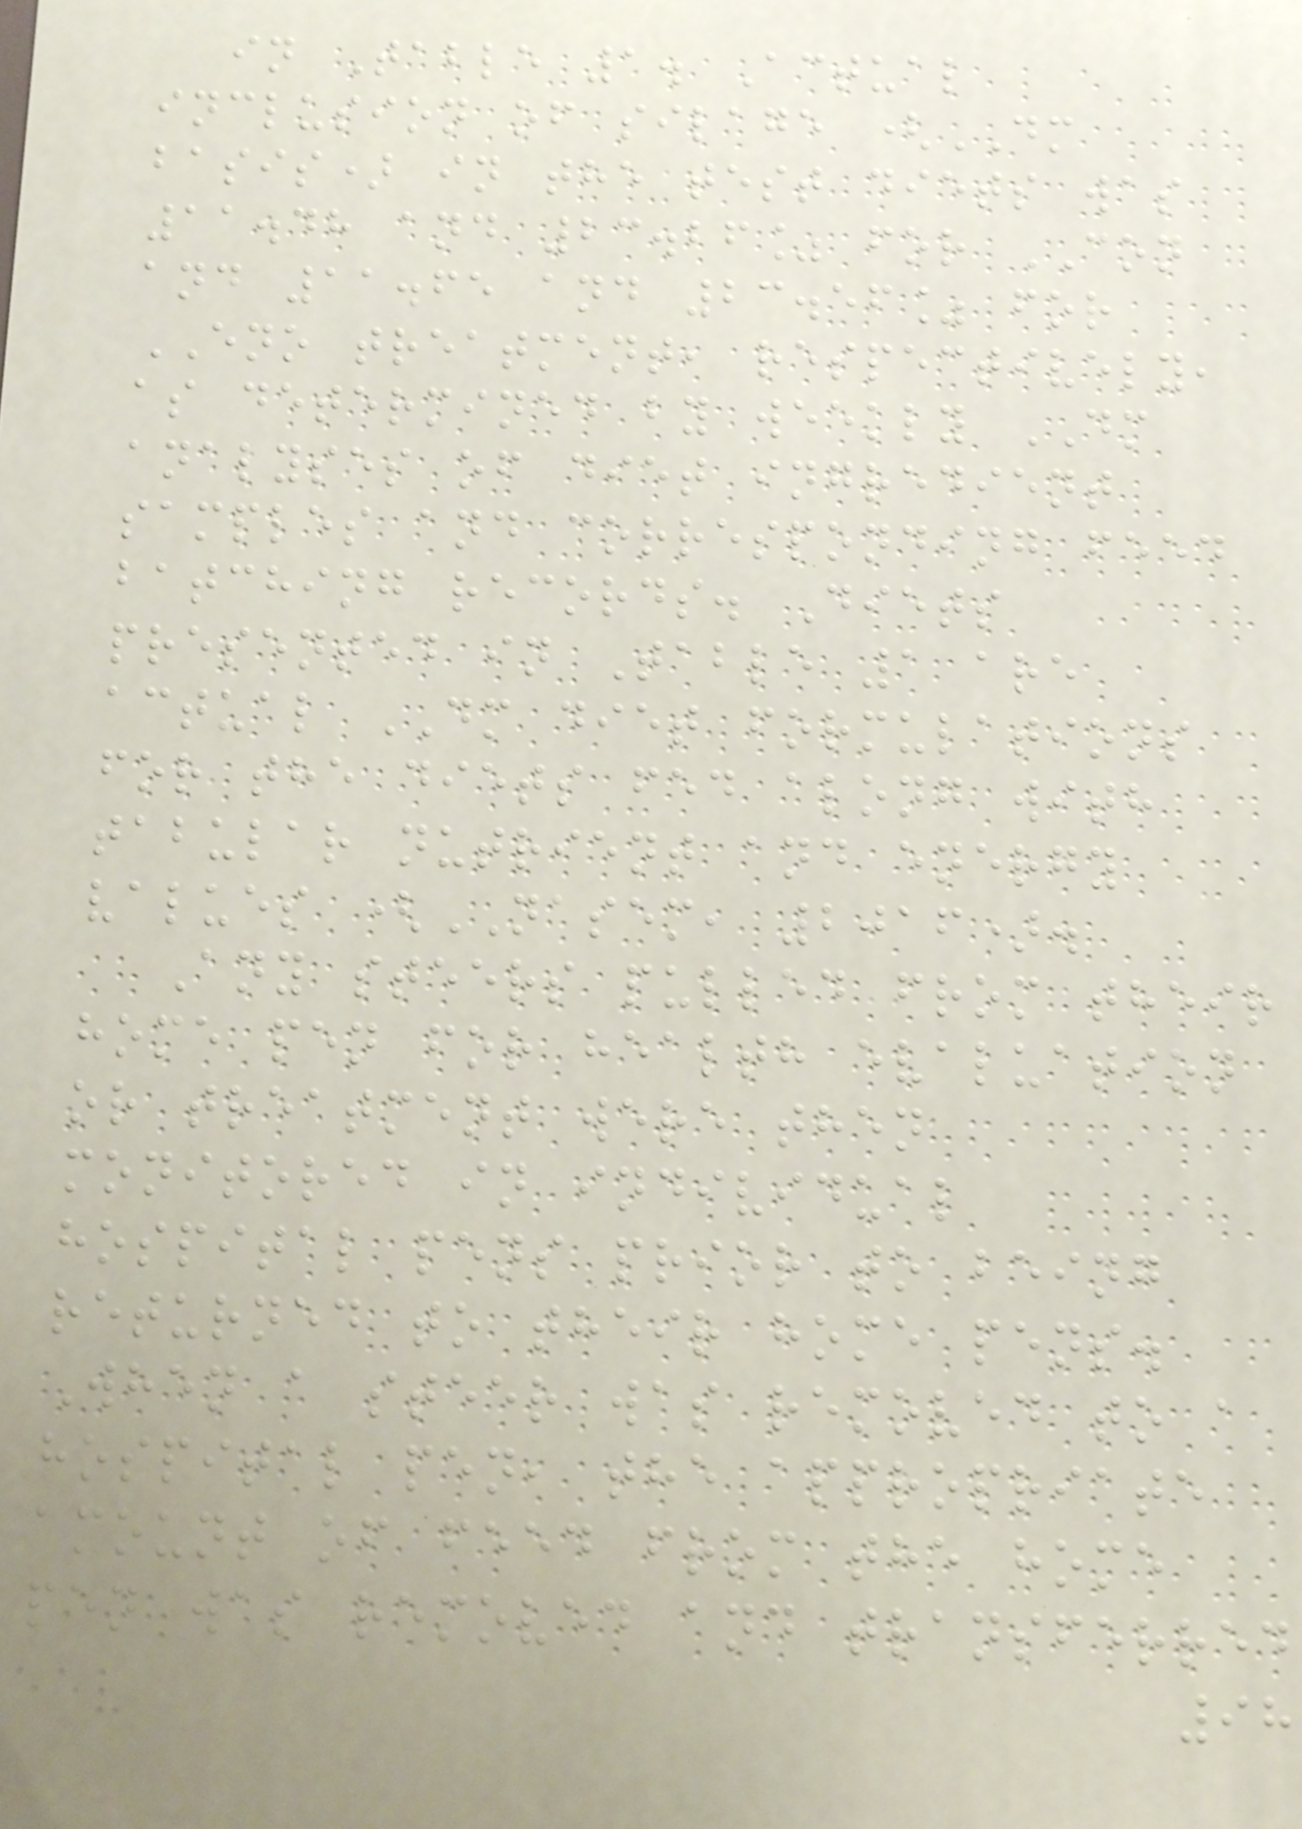in Table 1. Actual
inclusion of silage (DM
basis) in the test diets was
11.48 and 23.26% for CON
and 11.65 and 23.56% for
ENO treatment, respectively,
as determined by weekly DM
analyses of diet ingredient
samples and corresponding feed
batching records. Diets
presented in Table 1 are
actual DM diet formulations
for the diets fed along with
tabular nutrient and energy
values (NASEM, 2016).
Any steers pulled from their
home pen for health evaluation
or treatment were then
monitored in individual
hospital pens prior to being
returned to their home pens.
When a steer was removed to a
hospital pen, the appropriate
amount of feed from the home
pen was removed and transferred
98
